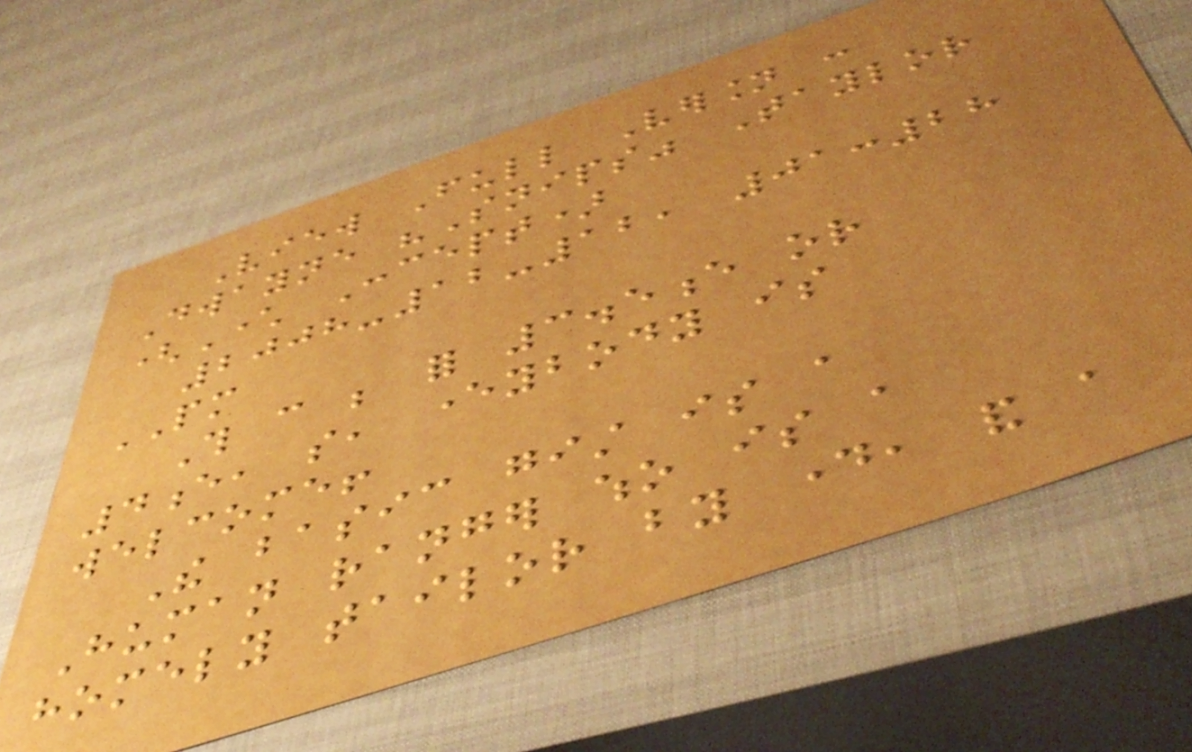View Full Version :
Dwayne "Snips" Taylor
(Character Concept)
2008-12-12, 01:28
PM
This can be for 3.5e or
4e, so, everybody is
welcome!
The basic gist is a
Human ranger who is a
homely tailor by day, and a
